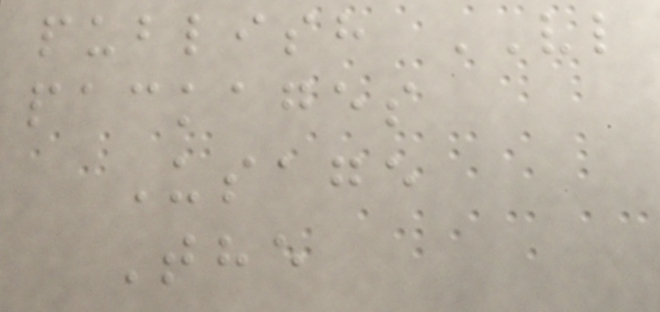publish VL
packages
Usage
The
